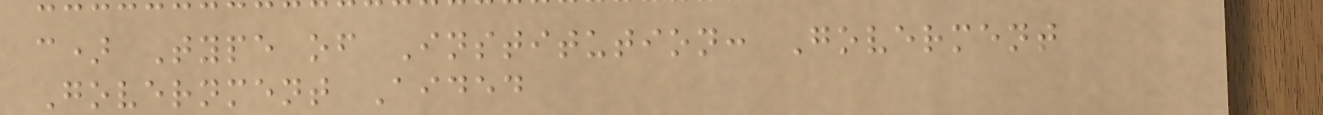c) Type of Institution: Goverment
Government Aided
